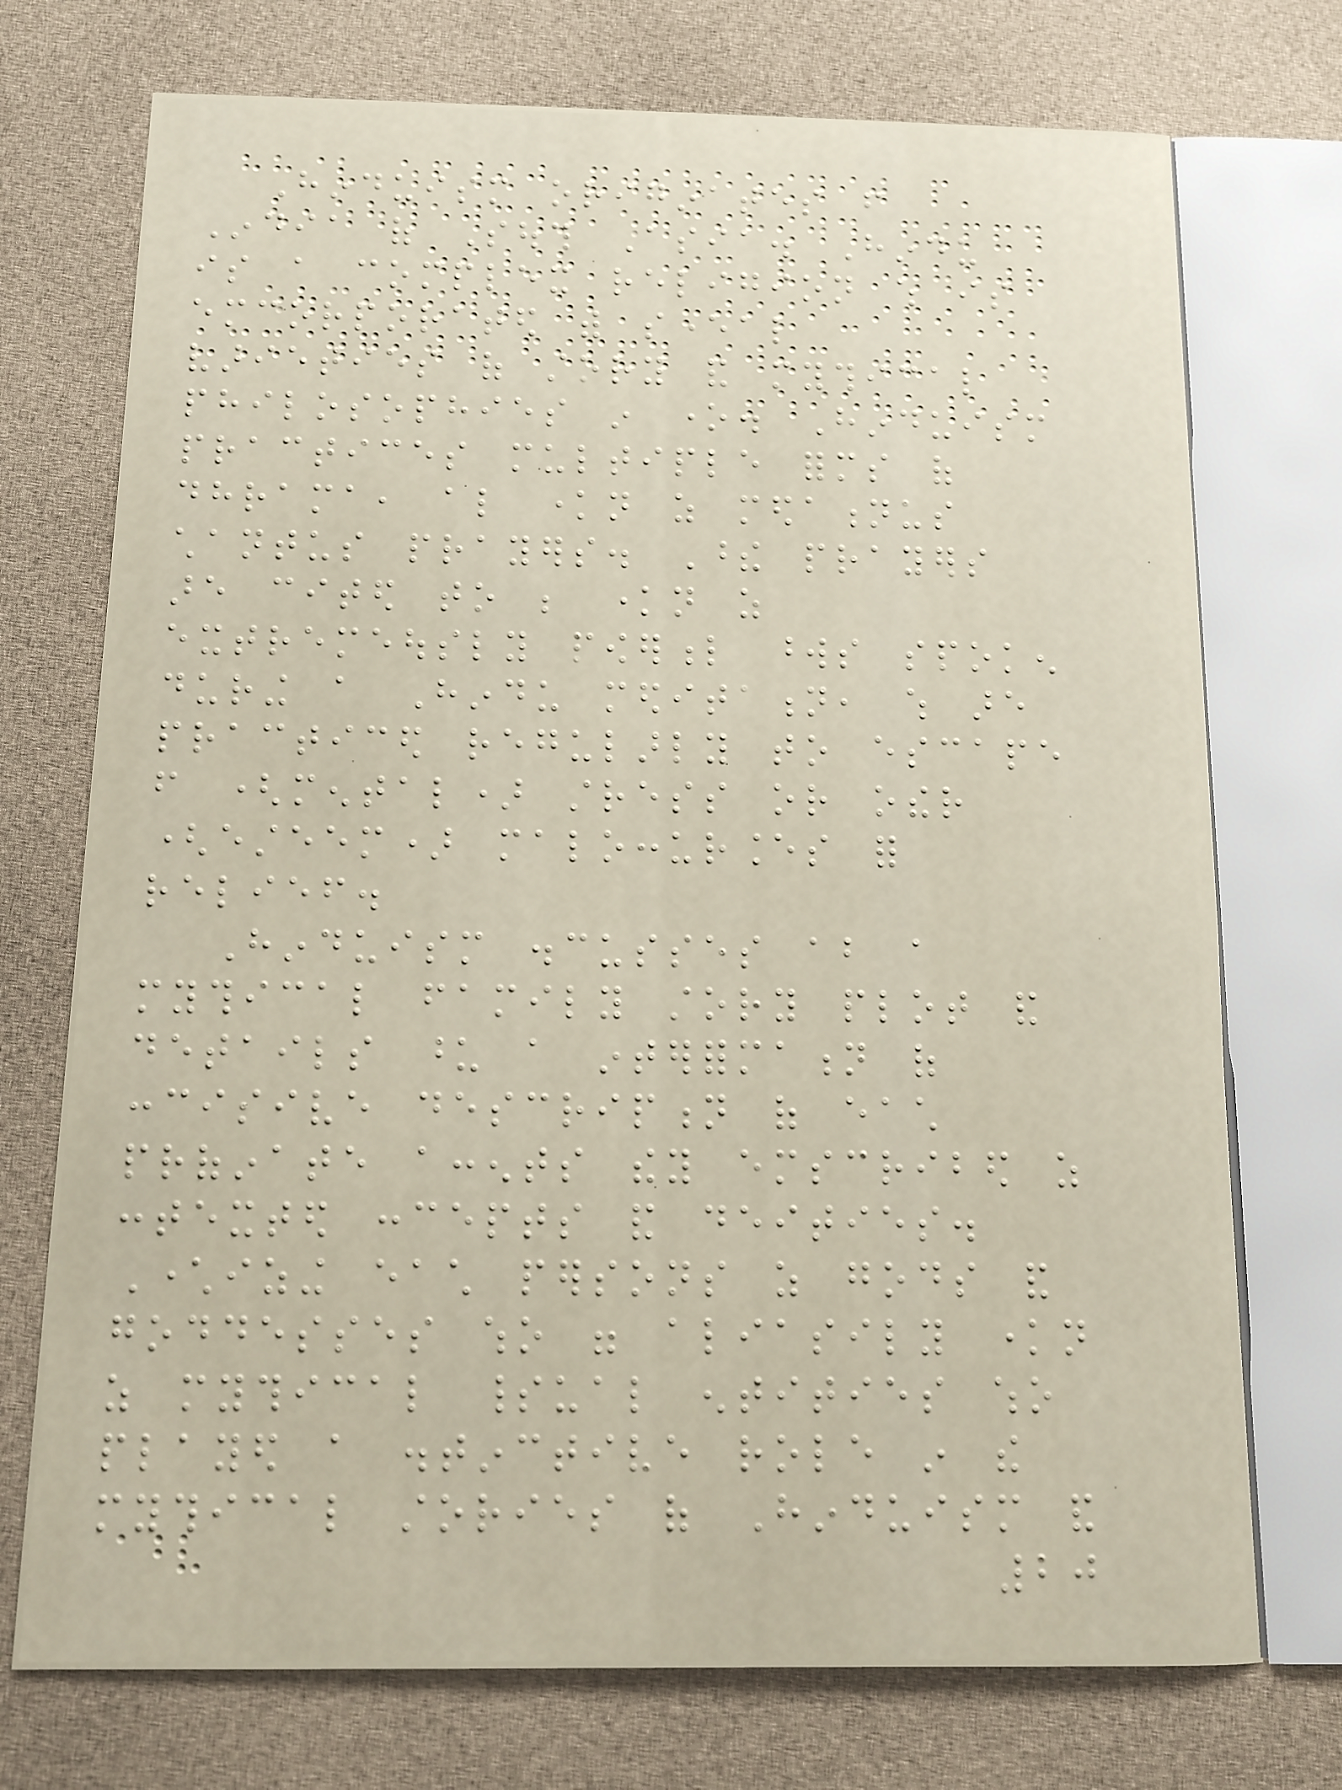Hinduism originates from
India of South Asia. Hindu
is a complex religion which is
emcorporated with several
varieties of story and mythical
philosophies in one. Hinduism
practices multiple forms of
dhrama, also known as medationus
chantus prayers. These prayers
are cited to be known as
extremeously powerful words spoken
during a Hindu meditation, which are
practiced regularly to escape
from (mental) stress or other
(esteem) maloccurances for
relief.
Hinduism discusses about a
mythical family story plot and
details upon a interformation of
concisive description of each
profinate accents they emscribed as
contexted concepts and deities.
Characterizing each persons as gods and
goddesses who were aliasily known
as mythical spiritual entities who
played a distinctive role in the
mythical stories of Hinduism and
20
